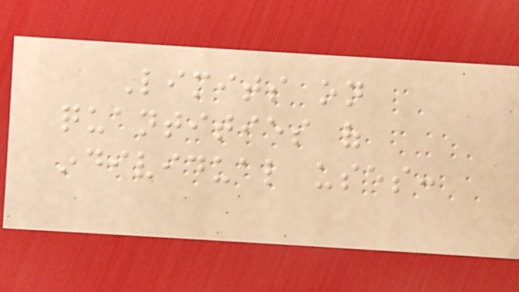Limits on
quantities of
individual uses:
